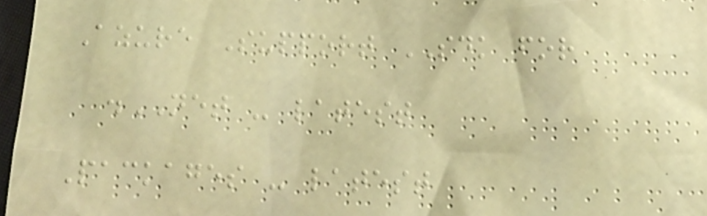Azure Support SDK for
.NET - latest
Packages - latest
